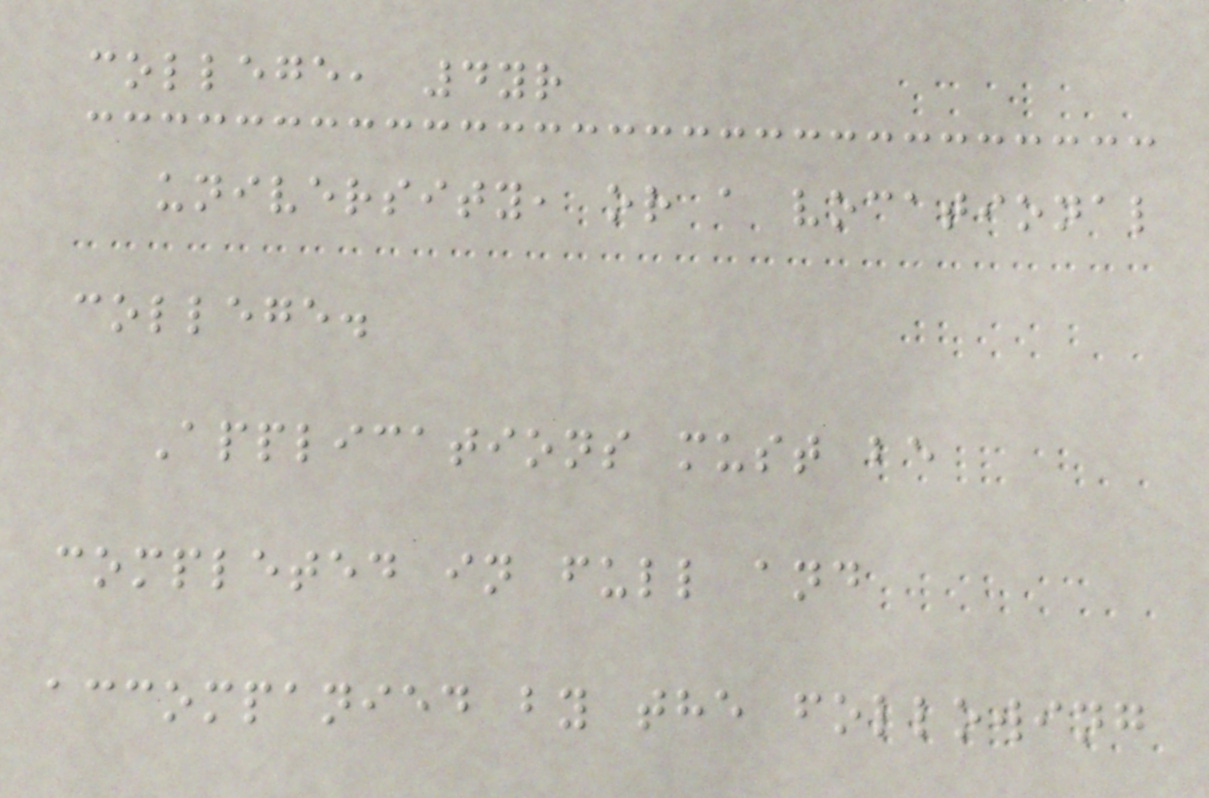college, 4yr
university, or a vocational
college.
Applications must be
completed in full and
accompanied by the following
